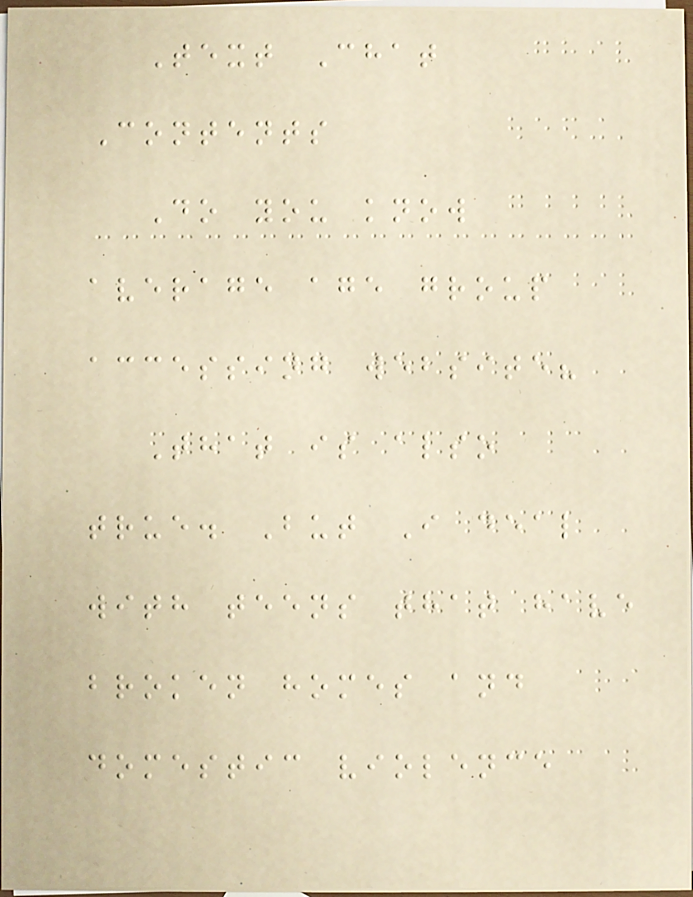Text Chat
Contents
Do you know
average age group
accessing website?
That is also
true. But I deal
with teens that have
broken homes and
domestic violence
